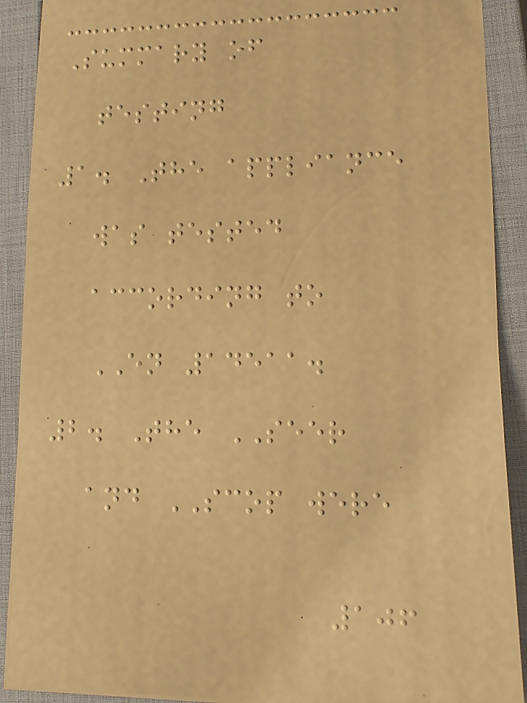Summary of
testing
1. The appliance
was tested
according to
EN 14511.
2. The SEER
and SCOP were
106
